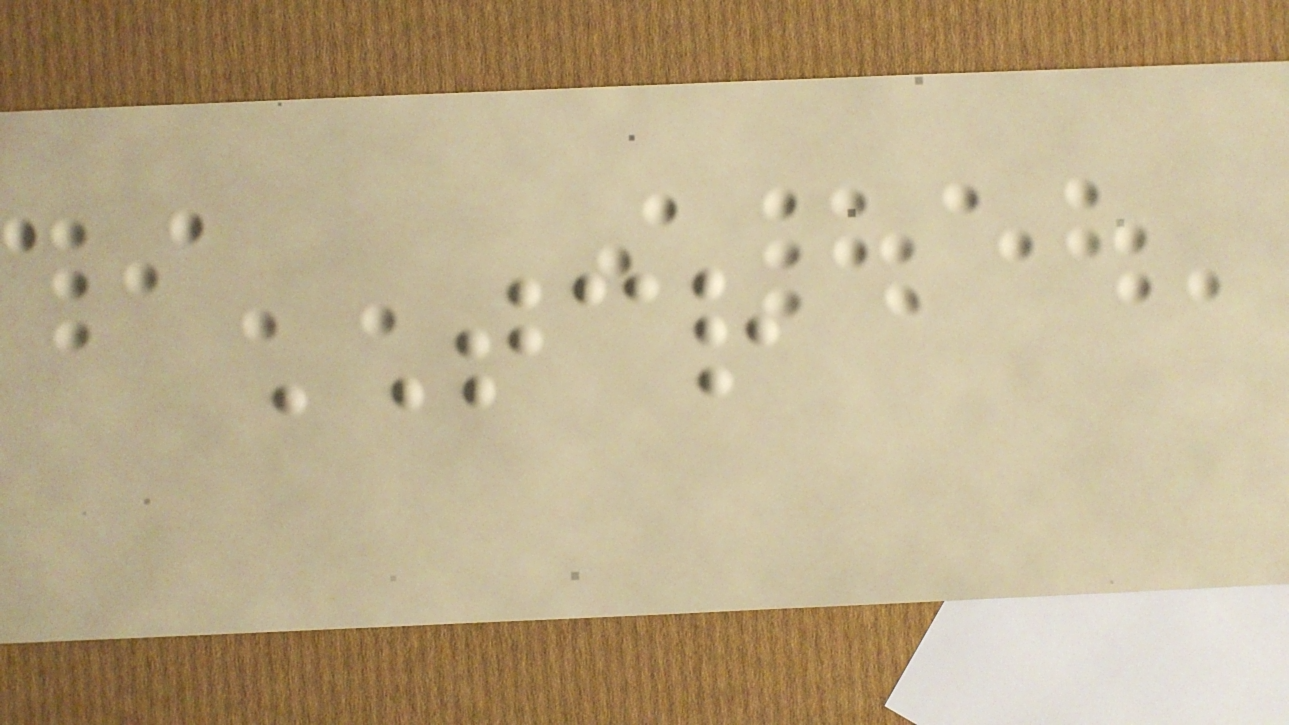TCR
